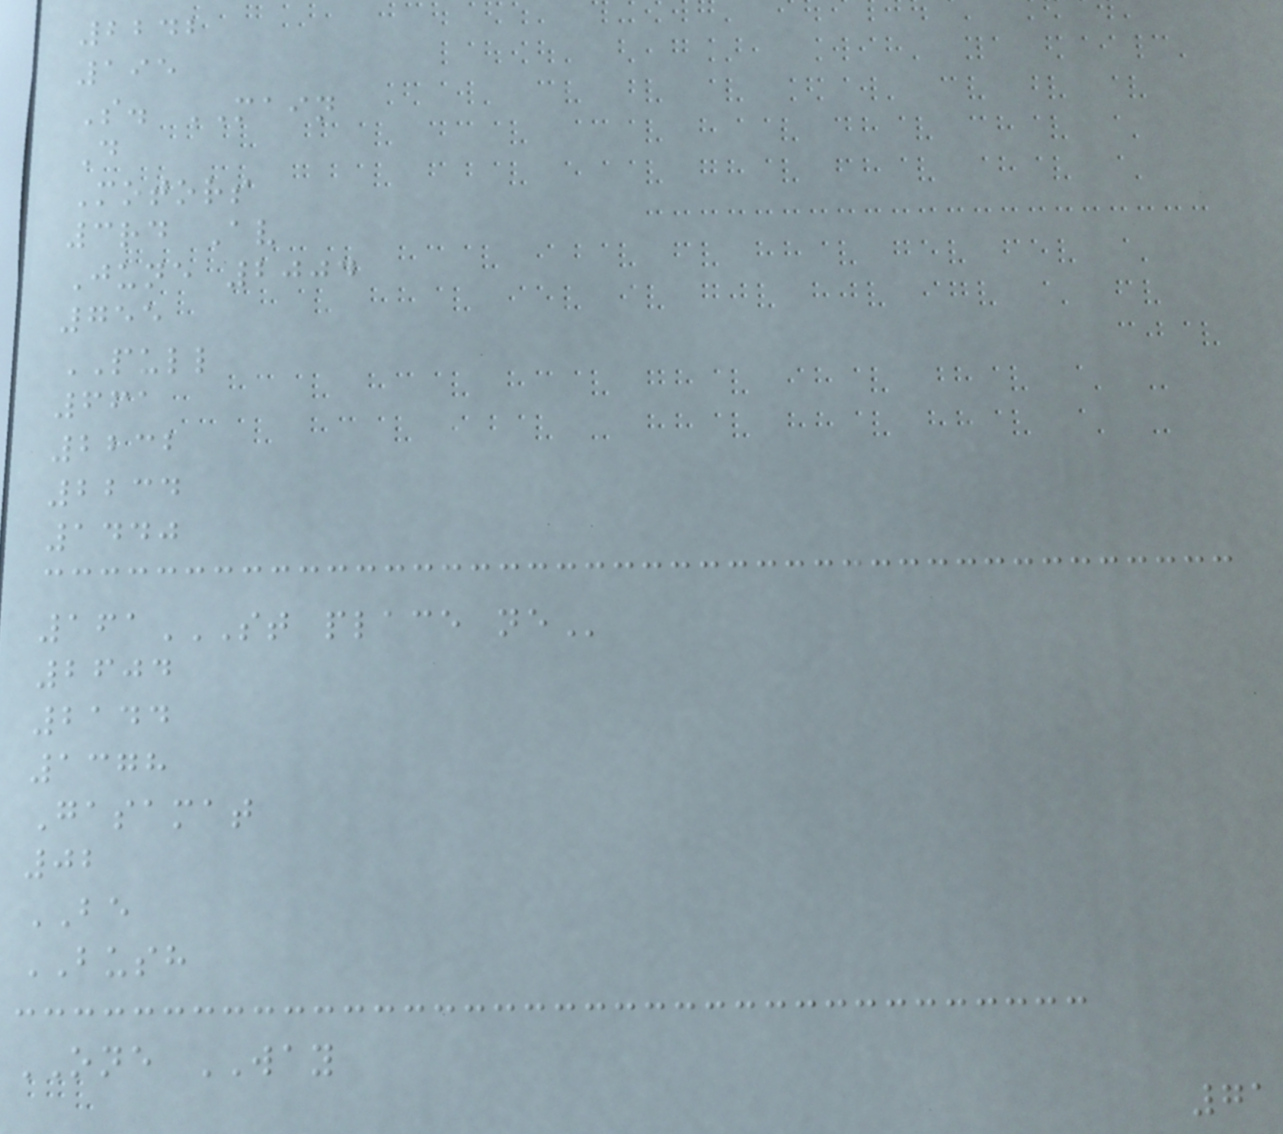2242
195
S. MAIN
D
Motors
3rd Av
June 2004
755
PULL
661
2232
2234
1440
161ST PLACE NE
2604
2144
1378
Gasamat
02
BE
BUSH
ONE WAY
71
